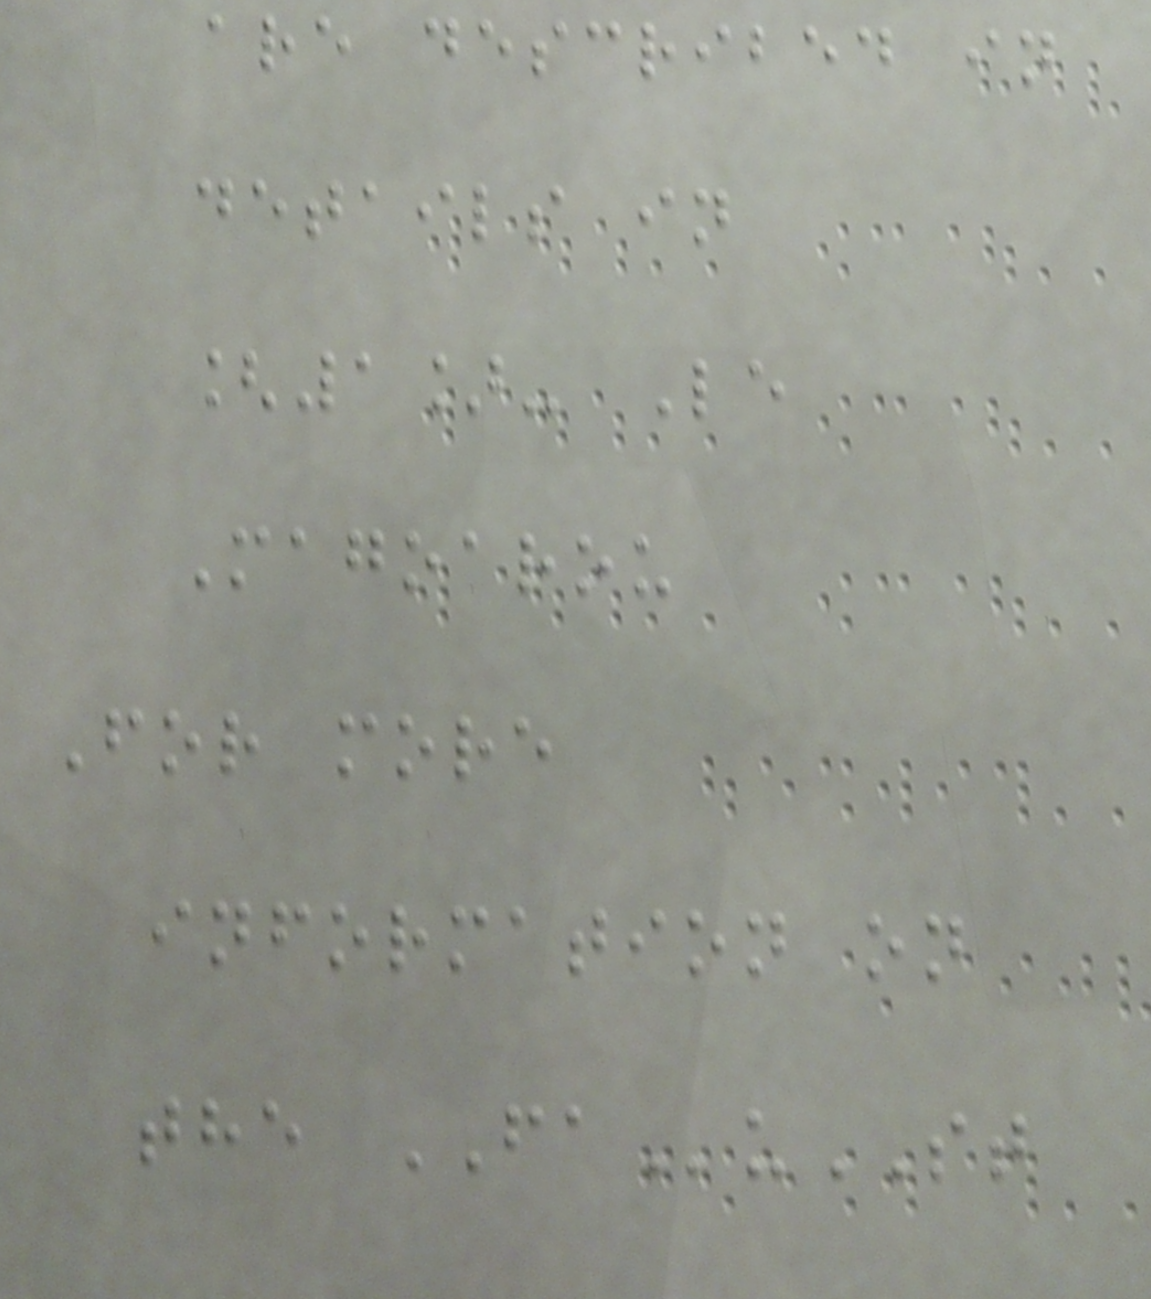are described in
details in
[1]- Le
Magoarou
For more
information on
the FAuST
